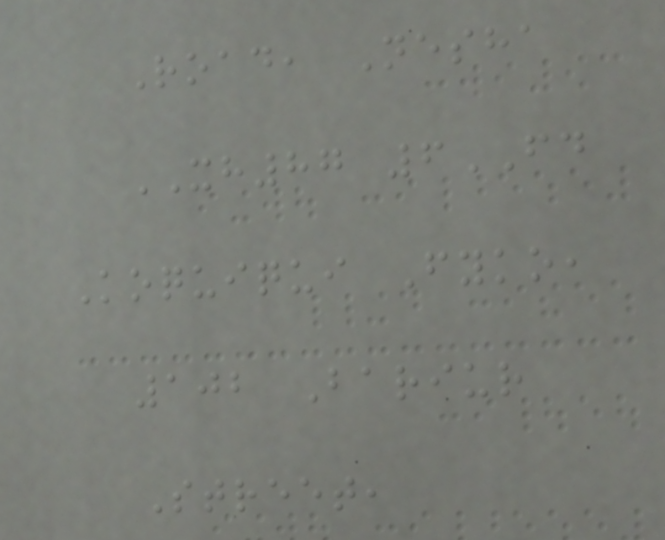Road, Nesha
XH87 6FD
Koquiqui Fyko,
102 Bariur
Street,
